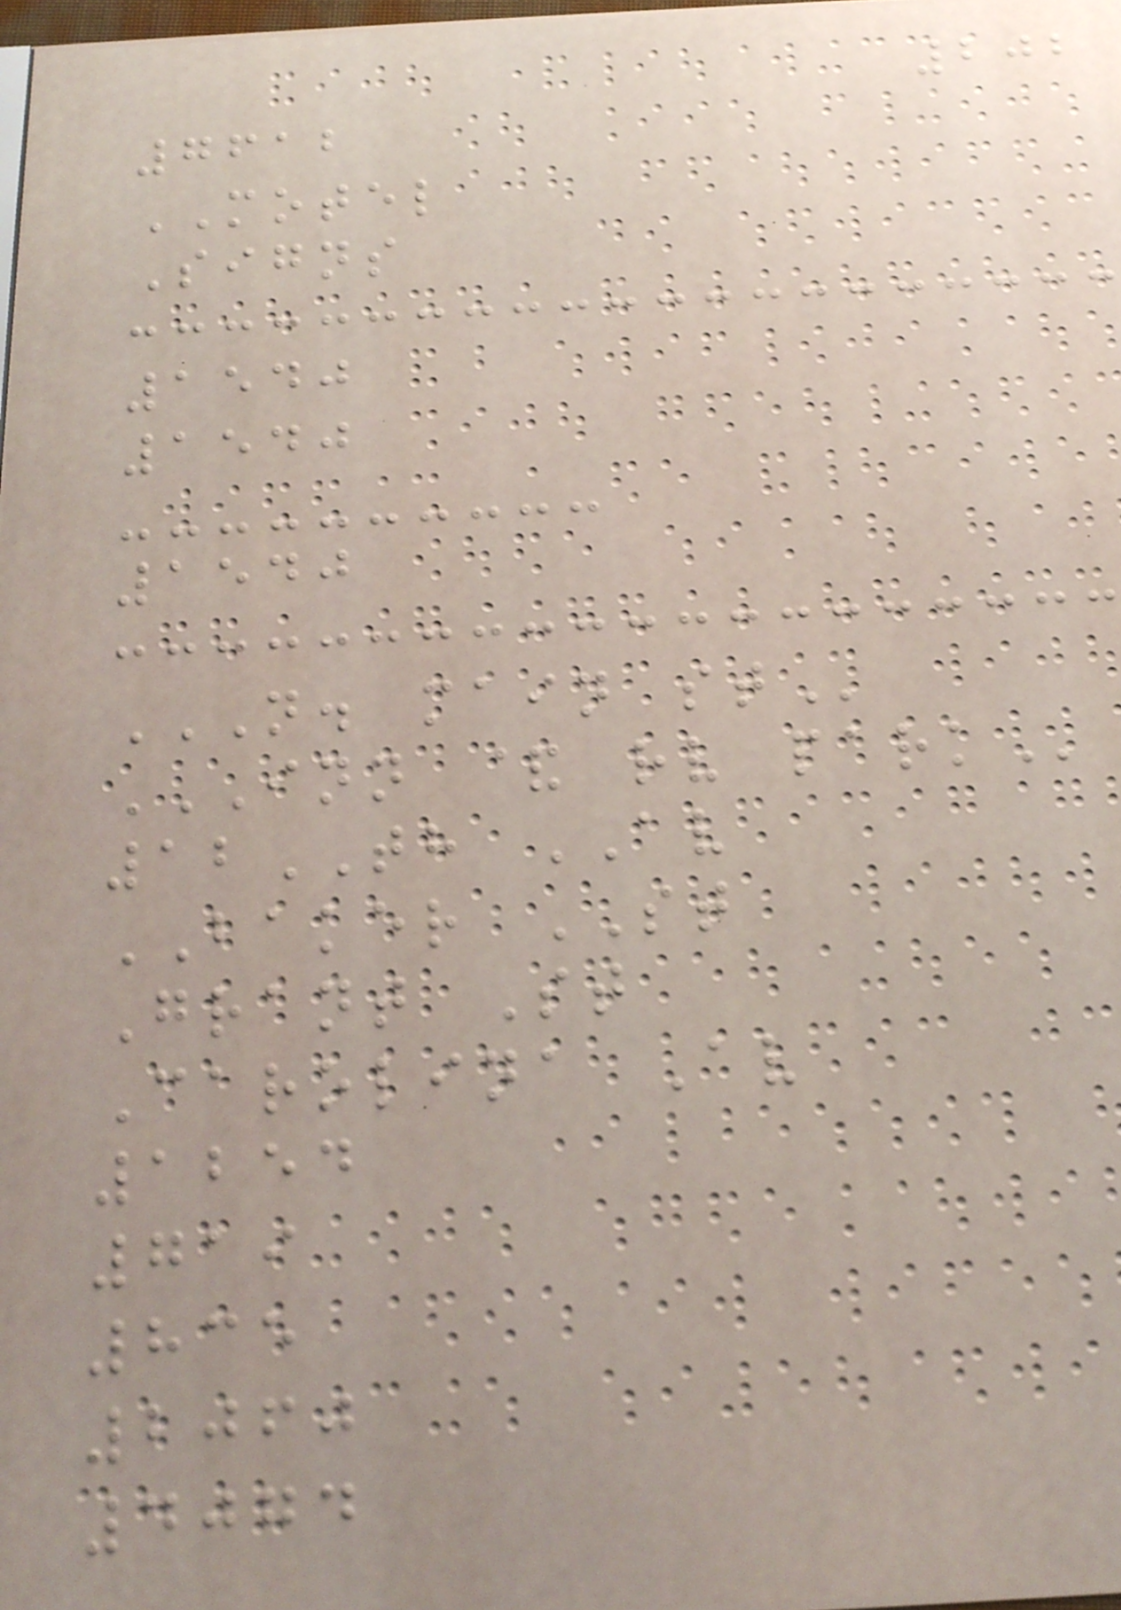202
7612
MOTEL
Signs
1540
1540
1540
N. MAIN ST
INN & RV PARK
12TH AV
BAKER ST
Grant St
Carolina Av
1254
719
835
2060
4074
